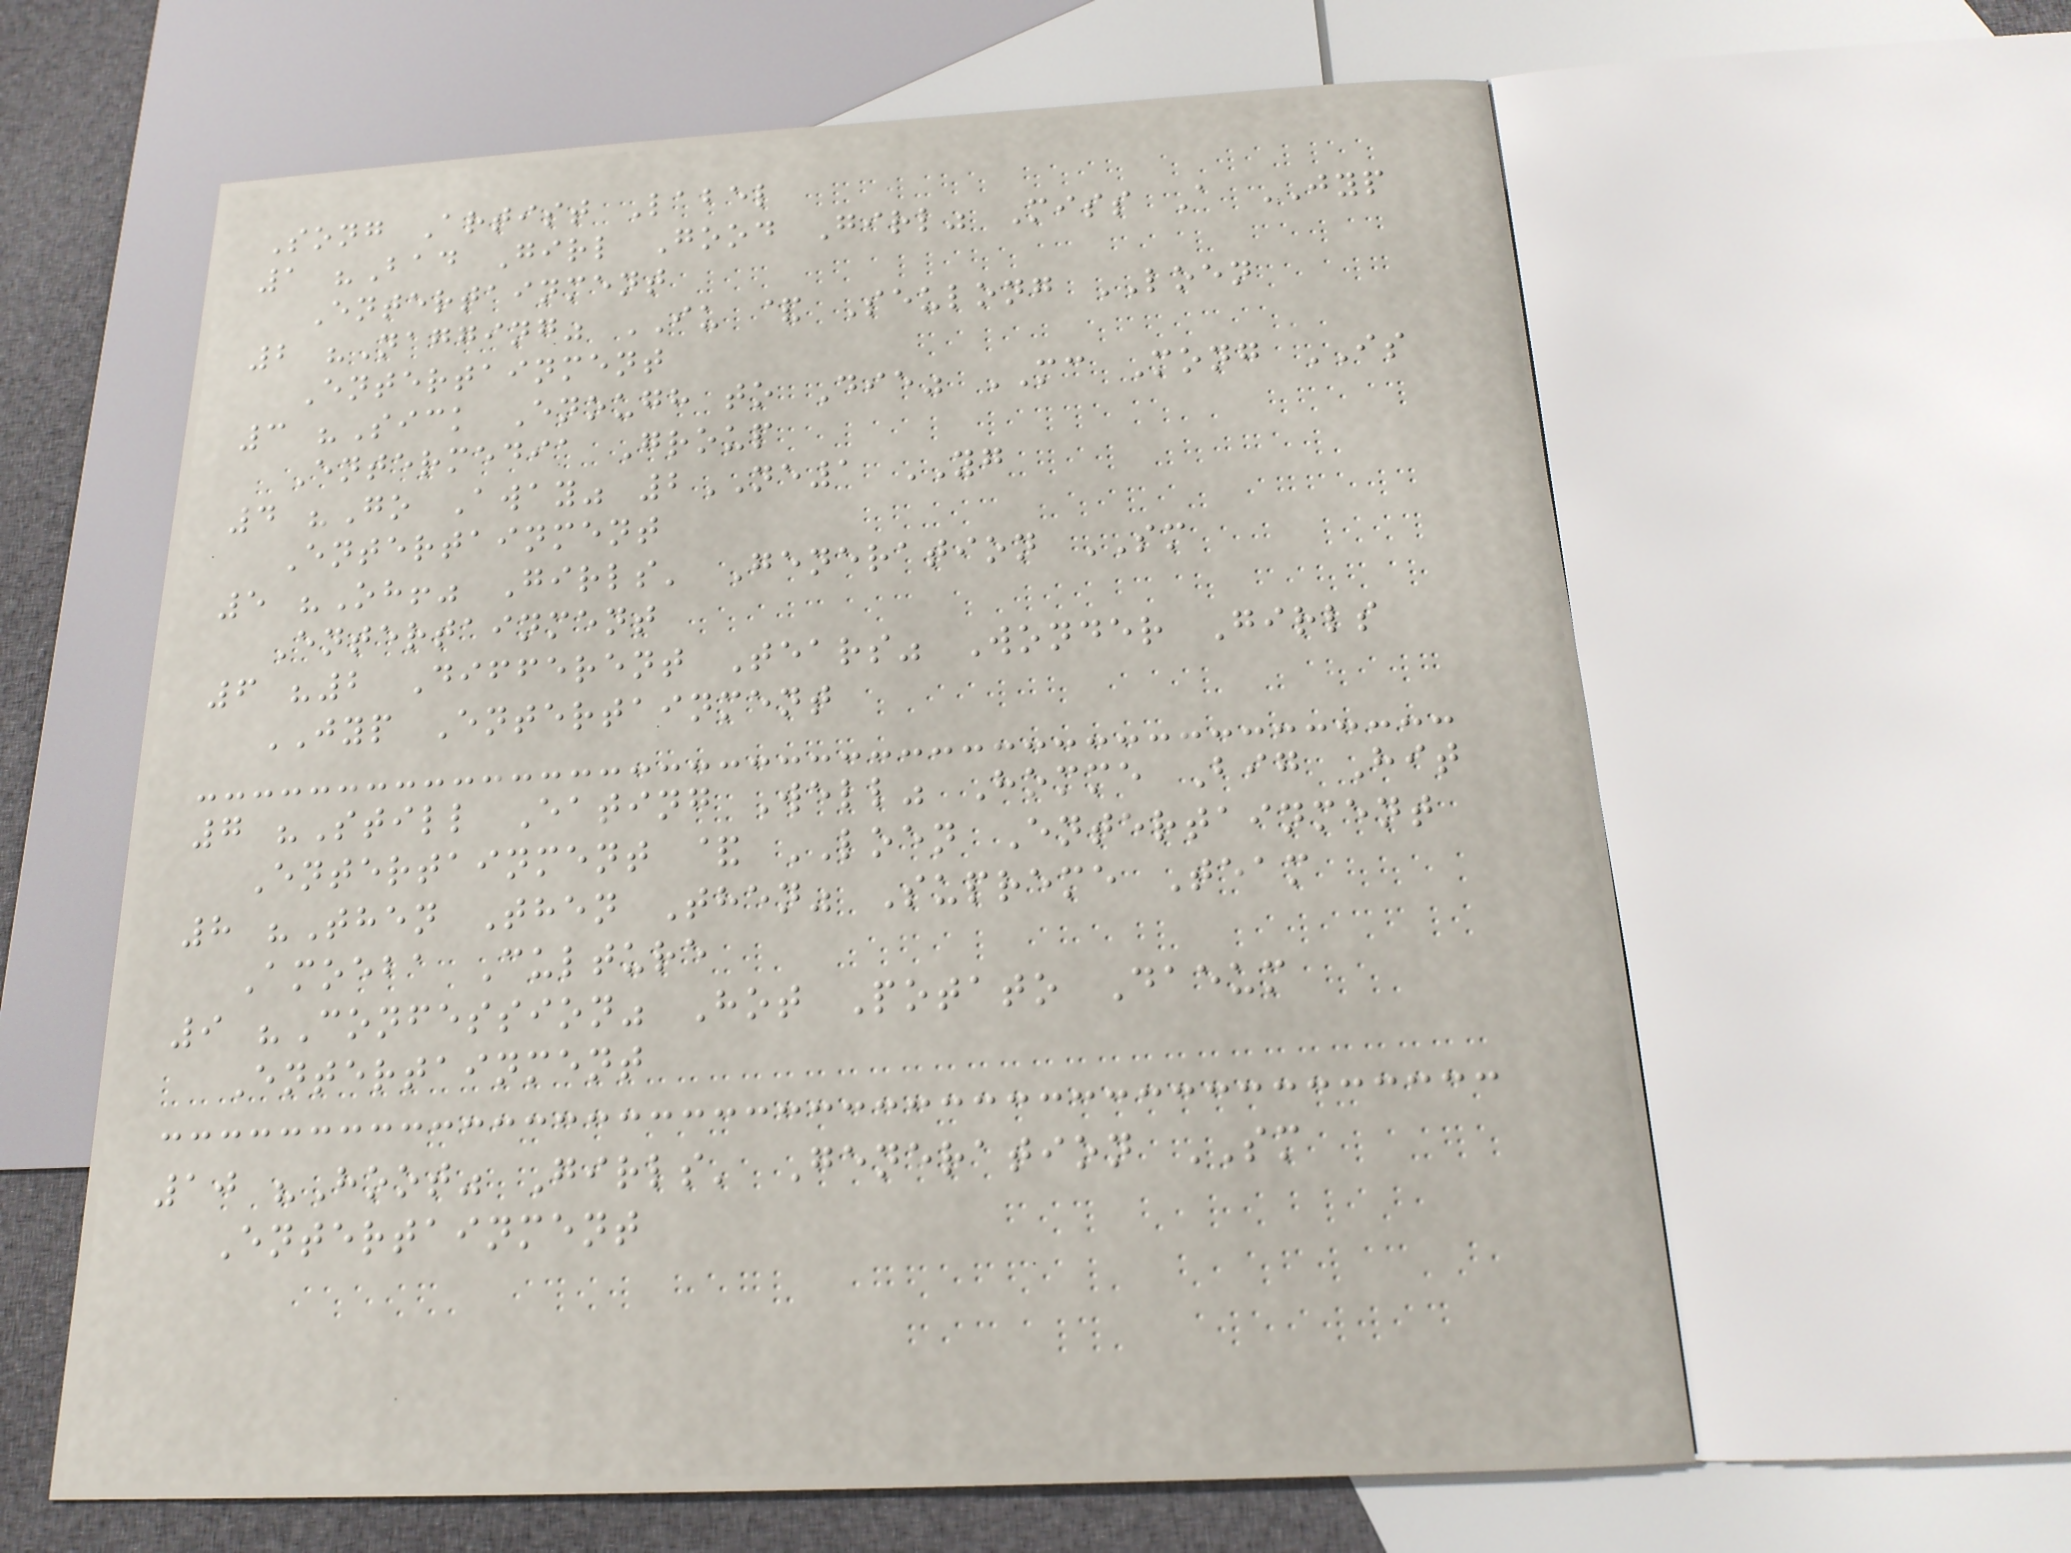Song Artist Label
1 "Bad Girl Good Girl" Miss A JYP
Entertainment
2 "Nagging" IU & Seulong LOEN
Entertainment
3 "Sick Enough to Die" MC Mong IS
Entermedia Group
4 "Go Away" 2NE1 YG
Entertainment
5 "Oh!" Girls' Generation SM
Entertainment
6 "2 Different Tears" Wonder Girls
JYP Entertainment
7 "Still Eating Well" Homme Big Hit
Entertainment & LOEN Entertainment
8 "Then Then Then" Supreme Team
Amoeba Culture
9 "Confession" Hot Potato Daeum
Entertainment
10 "Hoot" Girls' Generation SM
Entertainment
